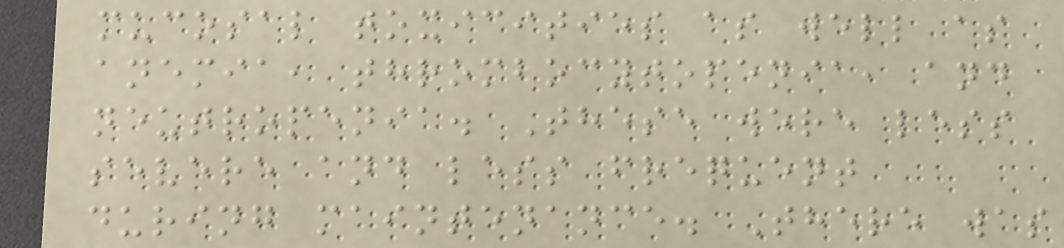mucosal toxicities as well as
anemia, thrombocytopenia, and
neutropenia. These were less
severe and less frequent
during maintenance. There was
